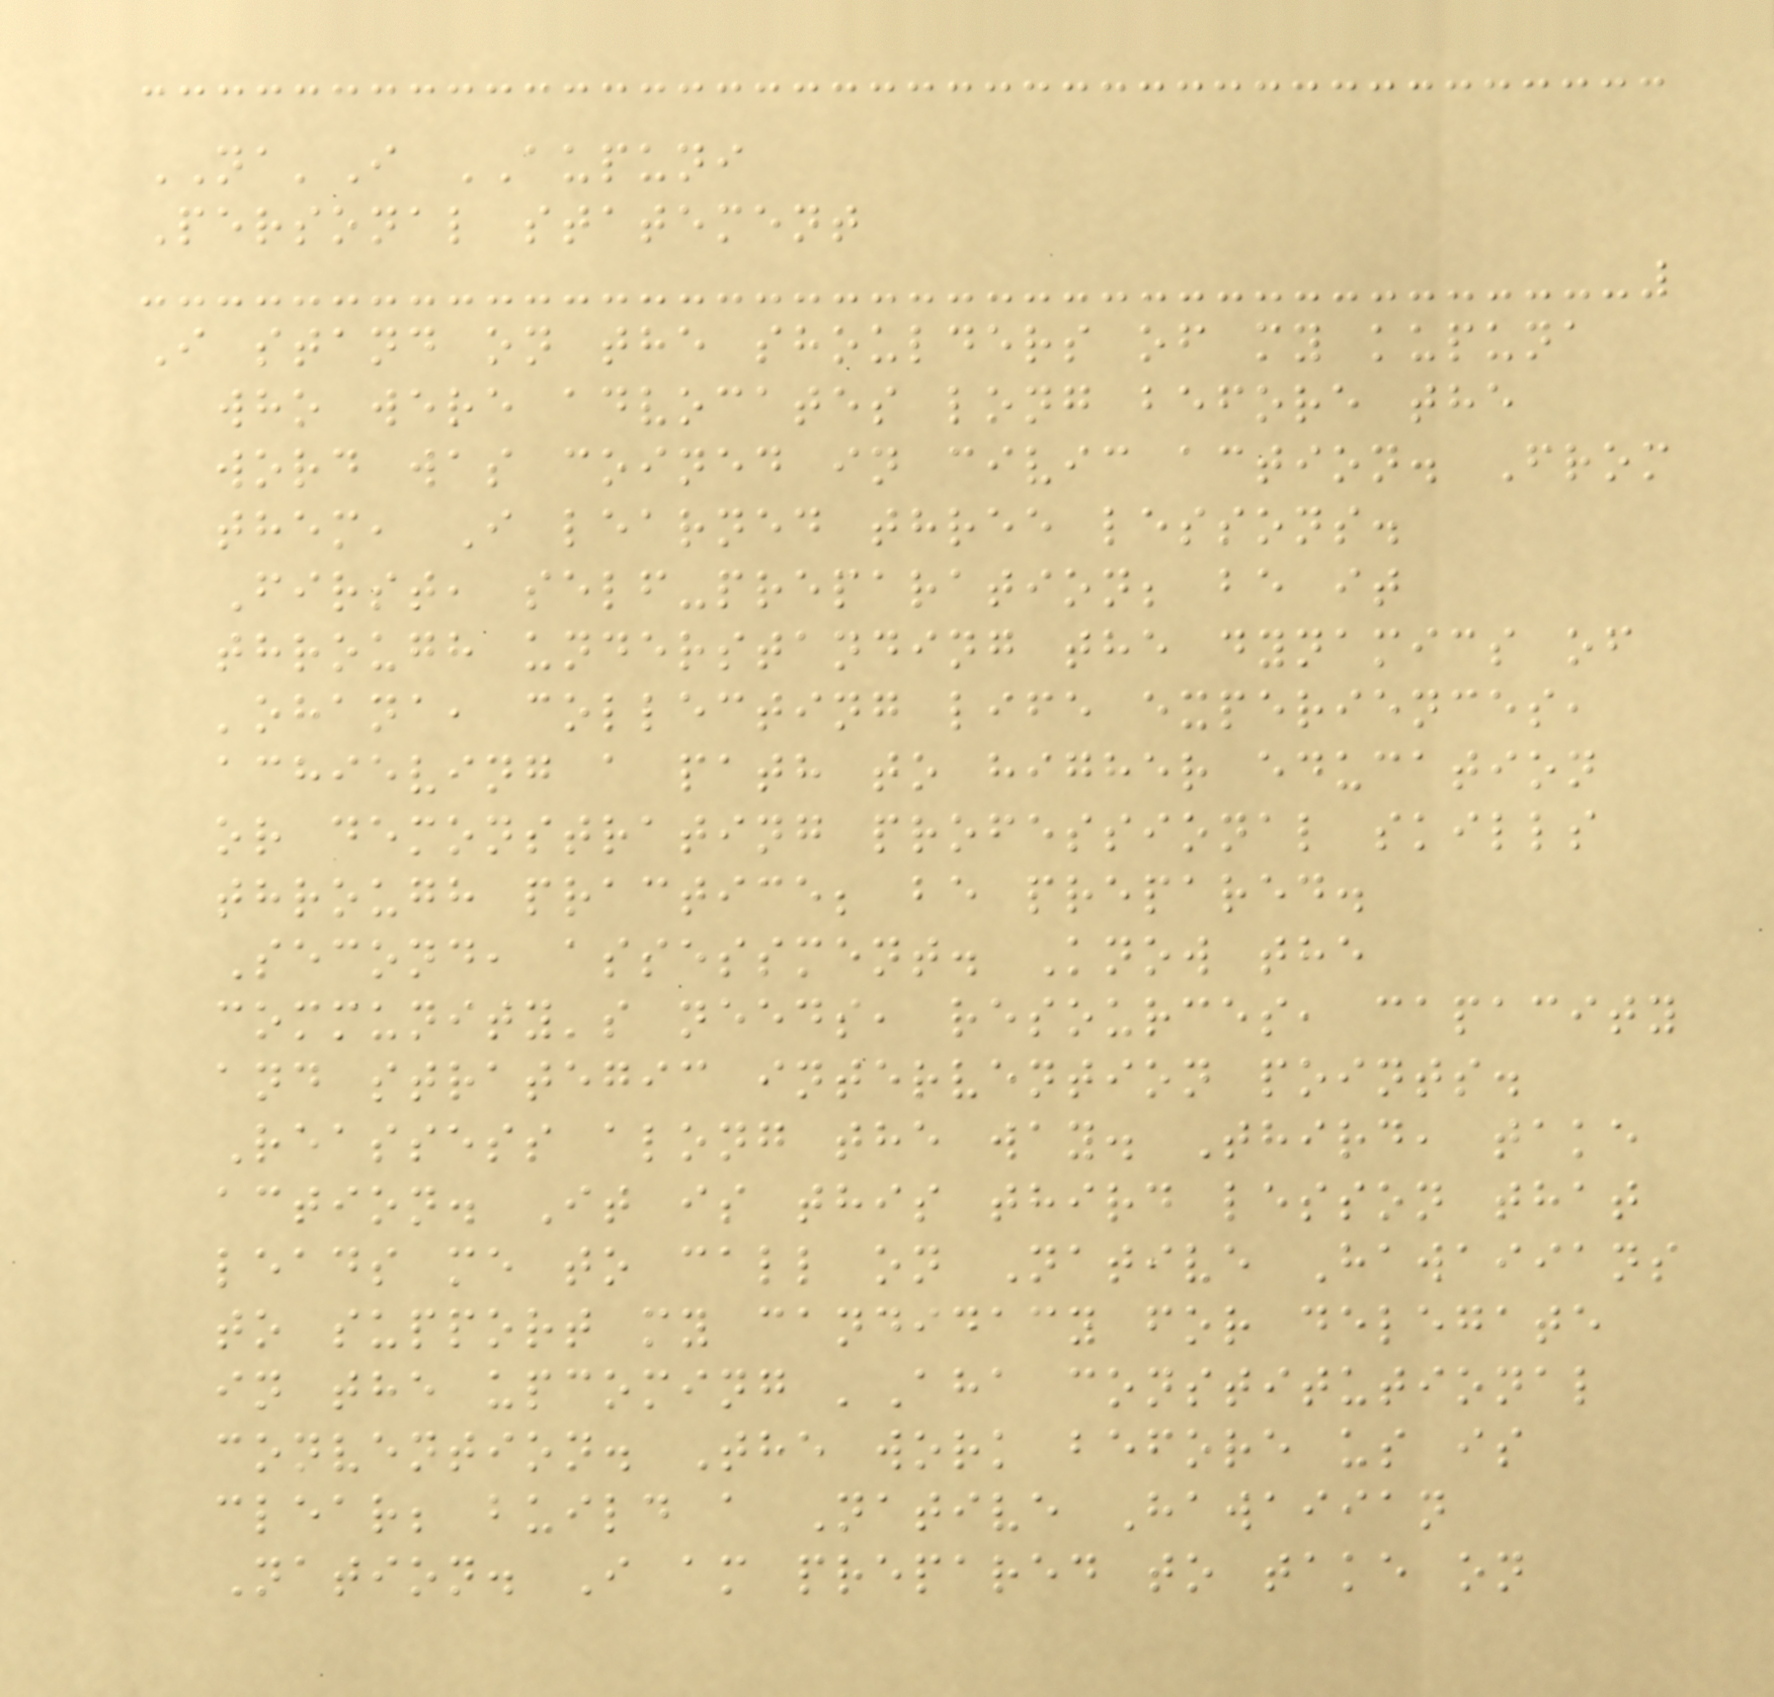NA'I AUPUNI
Personal statement
I stand on the shoulders of my kupuna
who were advocates long before the
word was coined in civic action. From
them, I learned three lessons.
First, self-preparation; be it
through understanding the dynamics of
'ohana, collecting life experiences,
achieving a path to higher education
or demonstrating professional skills
through practice; be prepared.
Second, assessment. Know the
community's needs, resources, capacity
and strategic intervention points.
Reassess along the way. Third, take
action. It is this third lesson that
leads me to call on Native Hawaiians
to support my candidacy for delegate
in the upcoming 'Aha constitutional
convention. The work before us is
clear; build a Native Hawaiian
Nation. I am prepared to take on
